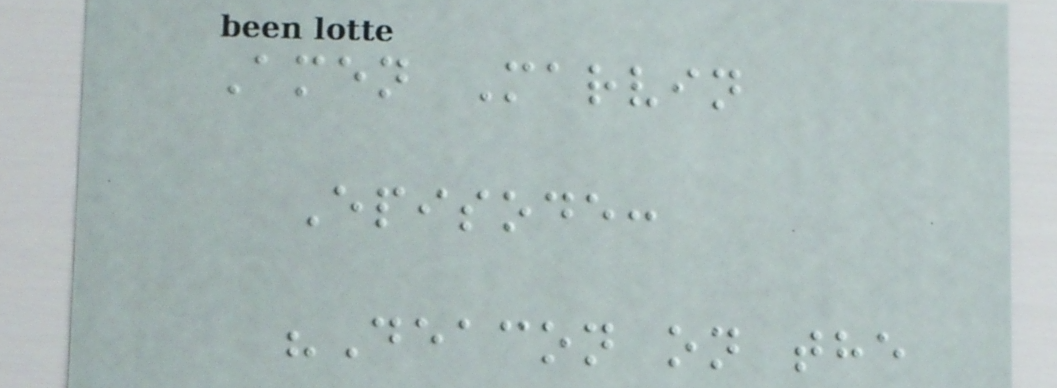Amen Marvin
Episode:
"Deacon on the
